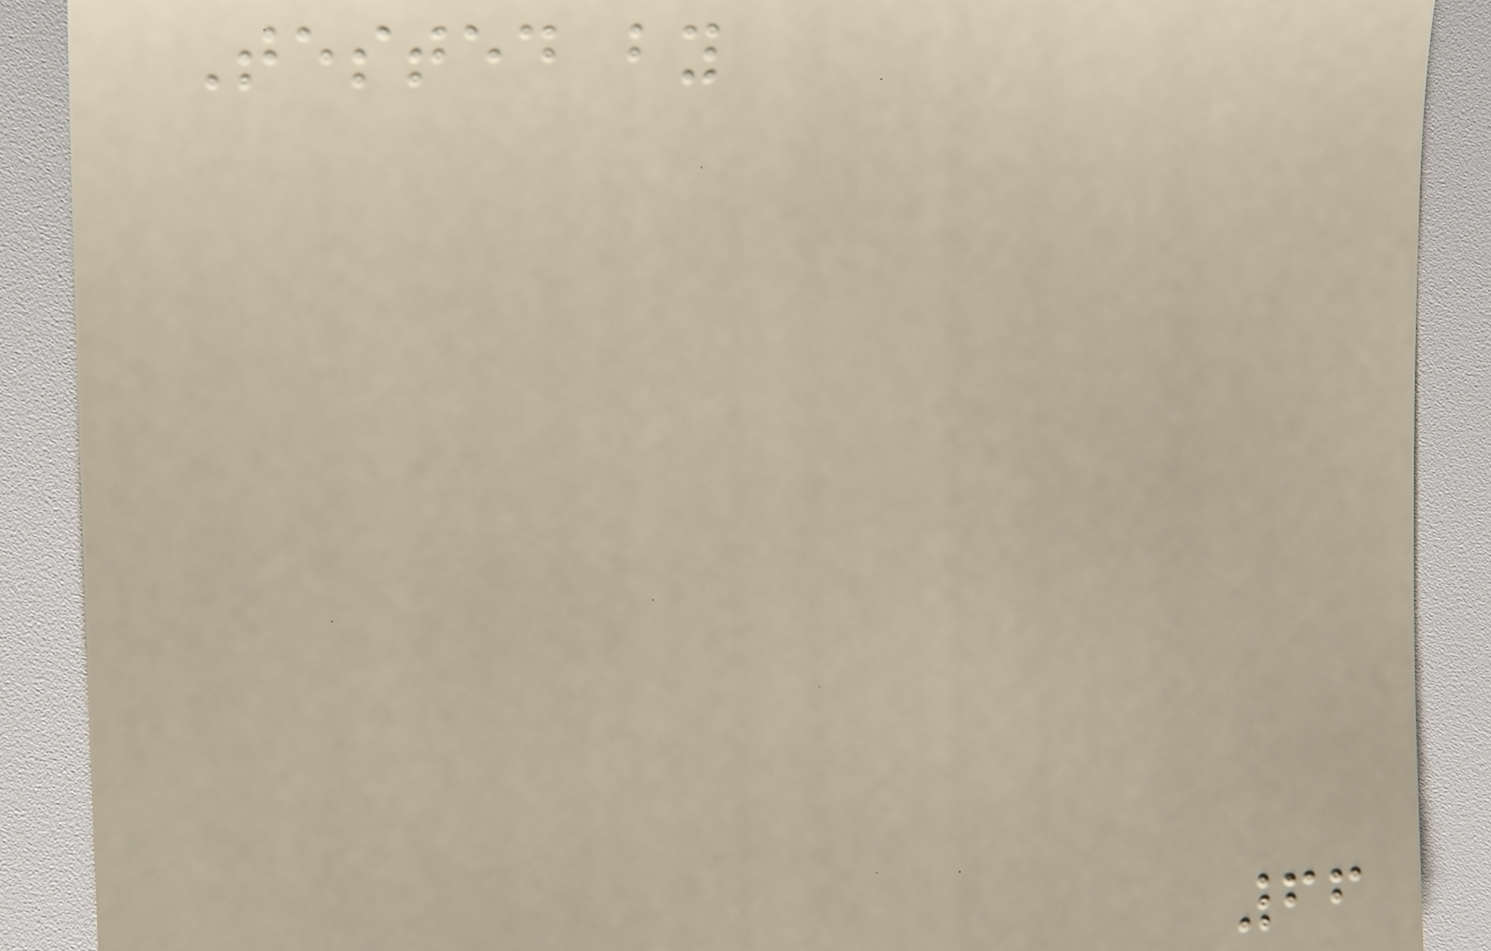Tested by
66
